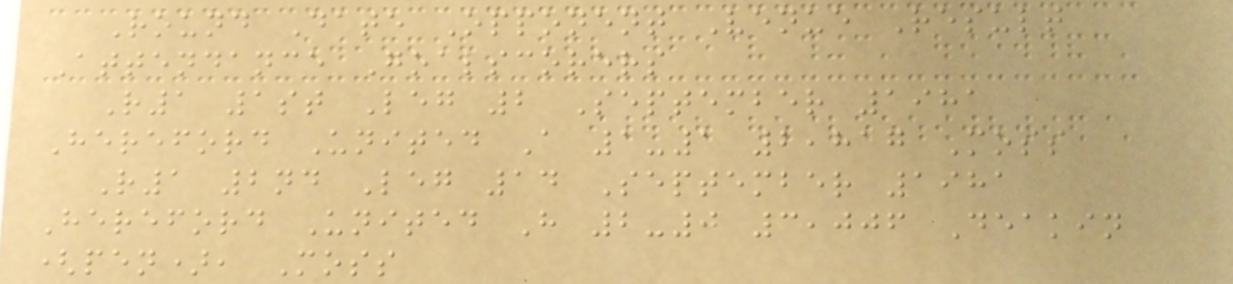Round Date Opponent Venue Result
Attendance Goalscorers
R1 1st Leg 2 September 1981
Hereford United A 1-1 2,817 Moss
R1 2nd Leg 14 September 1981
Hereford United H 2-0 3,006 Deakin
(pen), Moss
